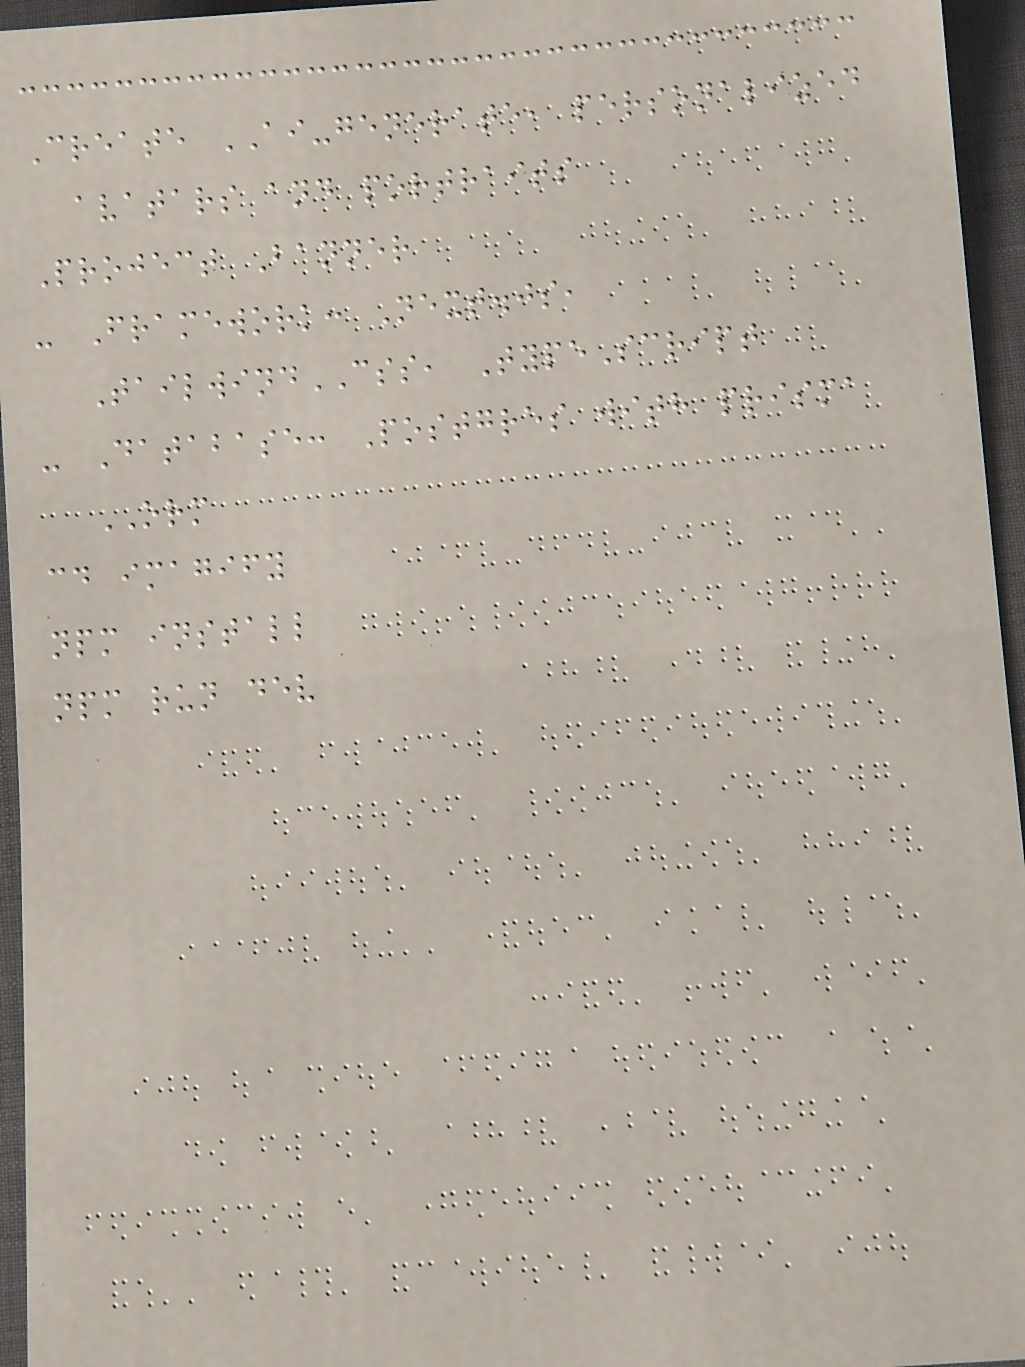Create AI-generate, personalized
avatars and portraits
Project Banner
- Framework: Next.js,
TailwindCSS, TypeScript
- Database: Postgres with prisma
ORM
cd imagify
npm install
npm run dev
